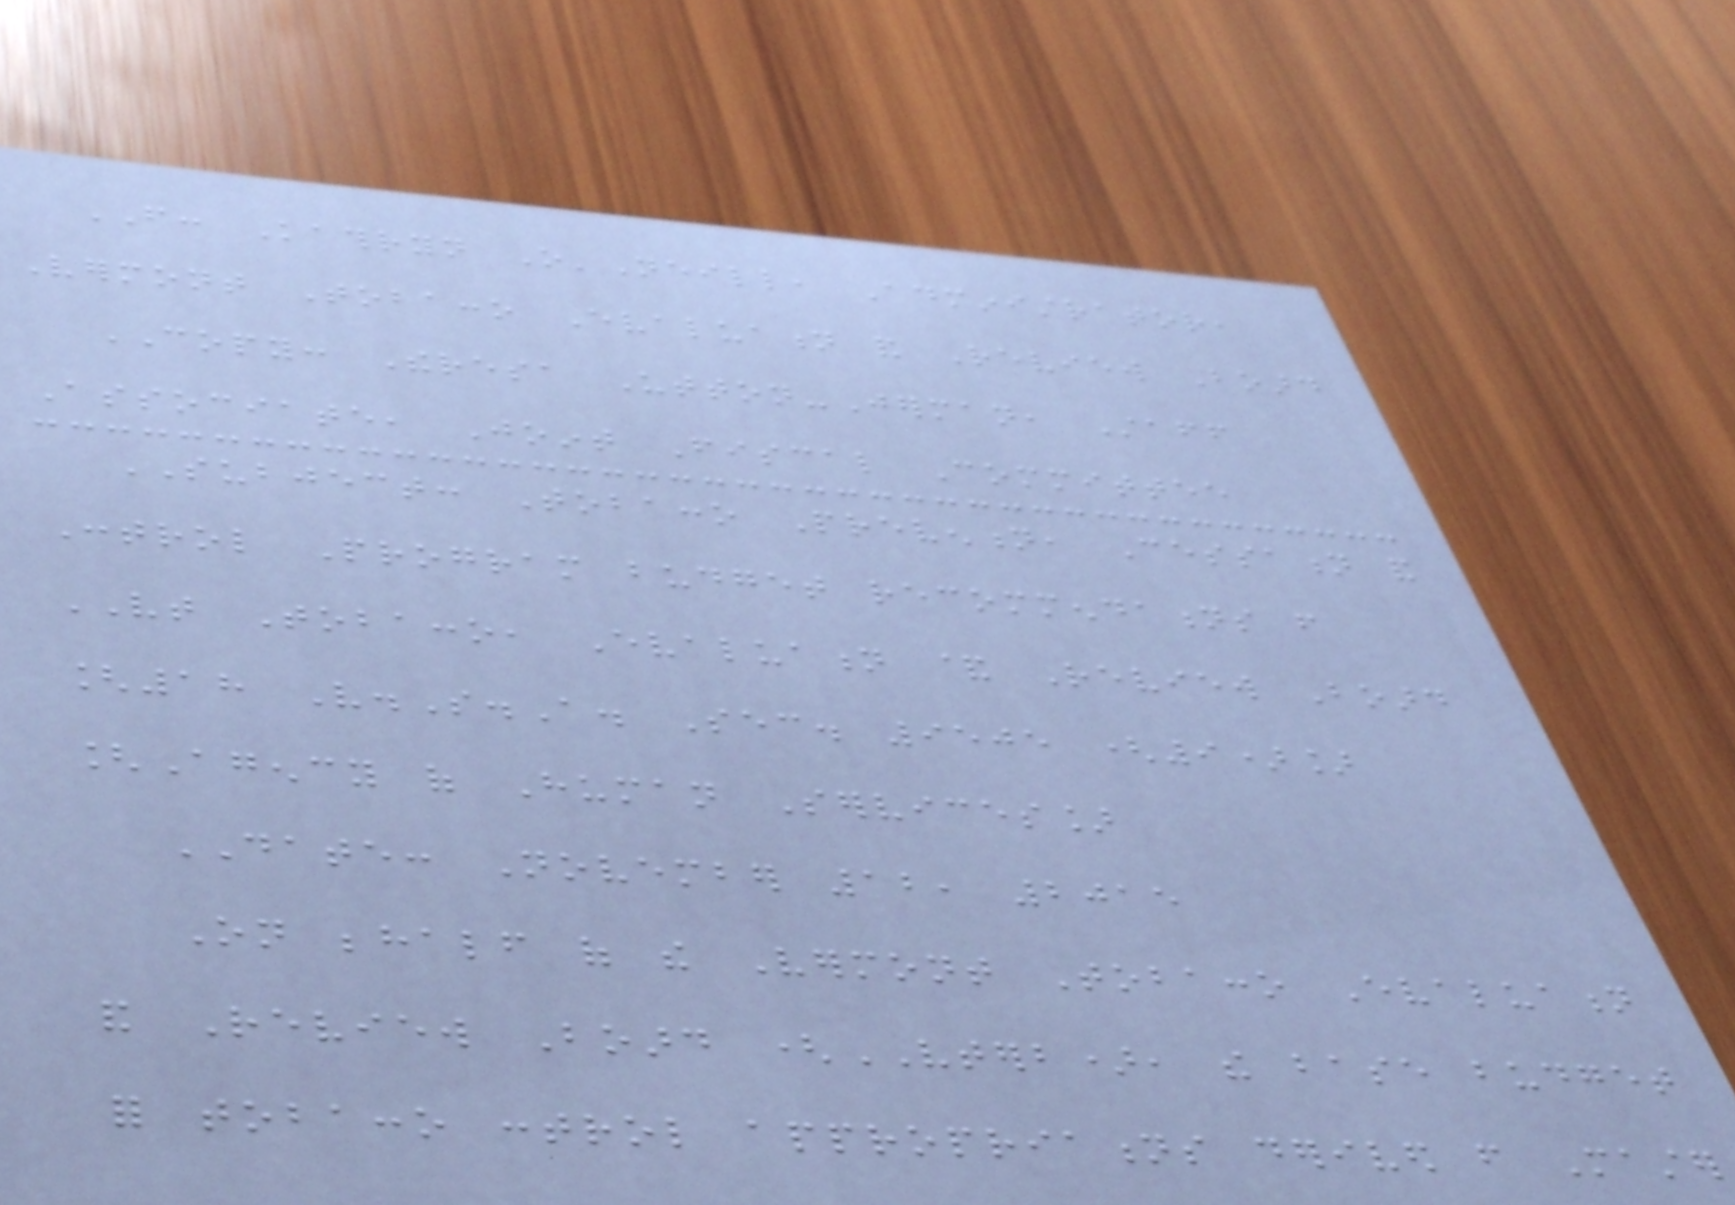FROM: Kathryn O'Neill, Administrator,
Vermont Tobacco Evaluation and Review Board
COPY: Theresa Utton-Jerman, Staff
Associate, Joint Fiscal Committee
SUBJECT: Tobacco Prevention, Cessation and
Control Program budget recommendations from
VT Tobacco, Evaluation & Review Board
[18 V.S.A. Sec. 9505 (9)]
[Agency of Human Services]
DATE: November 12, 2015
On behalf of the Vermont Tobacco Evaluation
and Review Board (VTERB), the base budget
for tobacco control appropriations derived from Master
